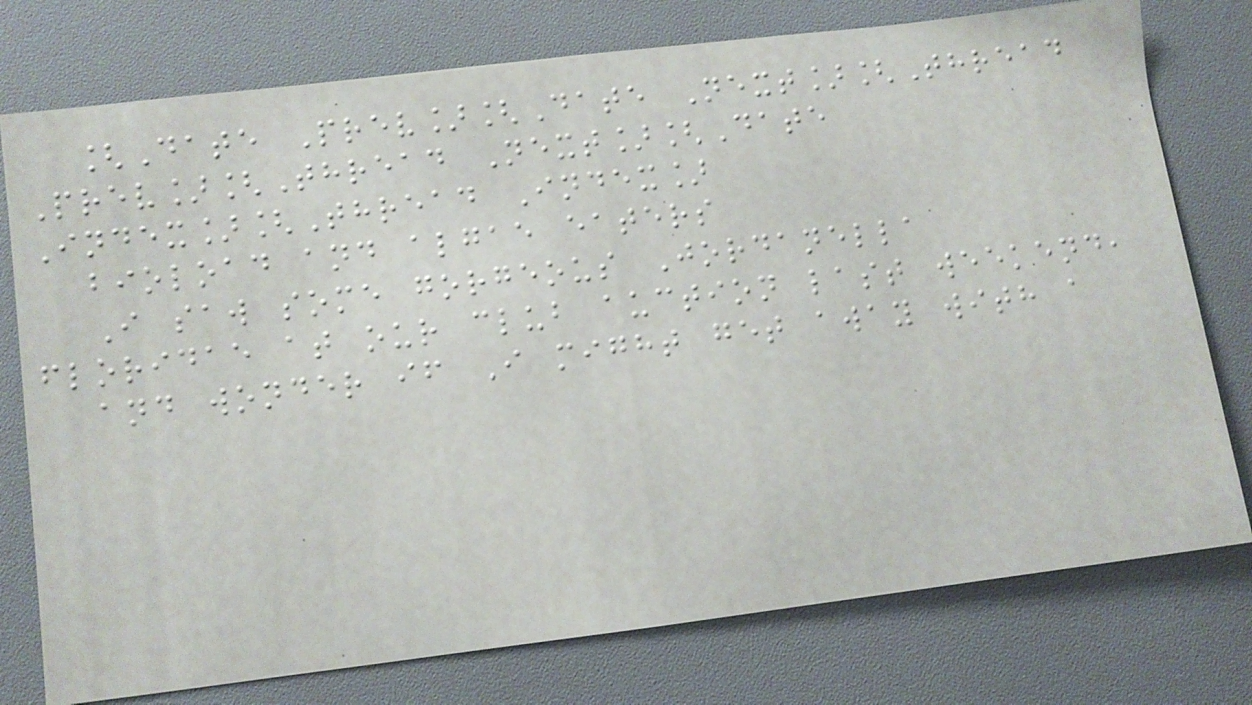[Date Prev][Date Next][Thread
Prev][Thread Next][Date
Index][Thread Index]
bioload and algae eaters
I saw some gorgeous Jordanella
floridae at our club auction last weekend,
and wonder if I might get away with a
